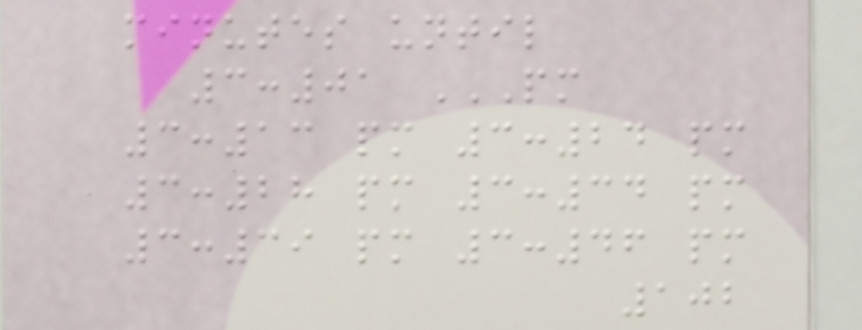minutes until
3:01 PM
3:13 PM 3:24 PM
3:28 PM 3:34 PM
3:39 PM 3:46 PM
102
